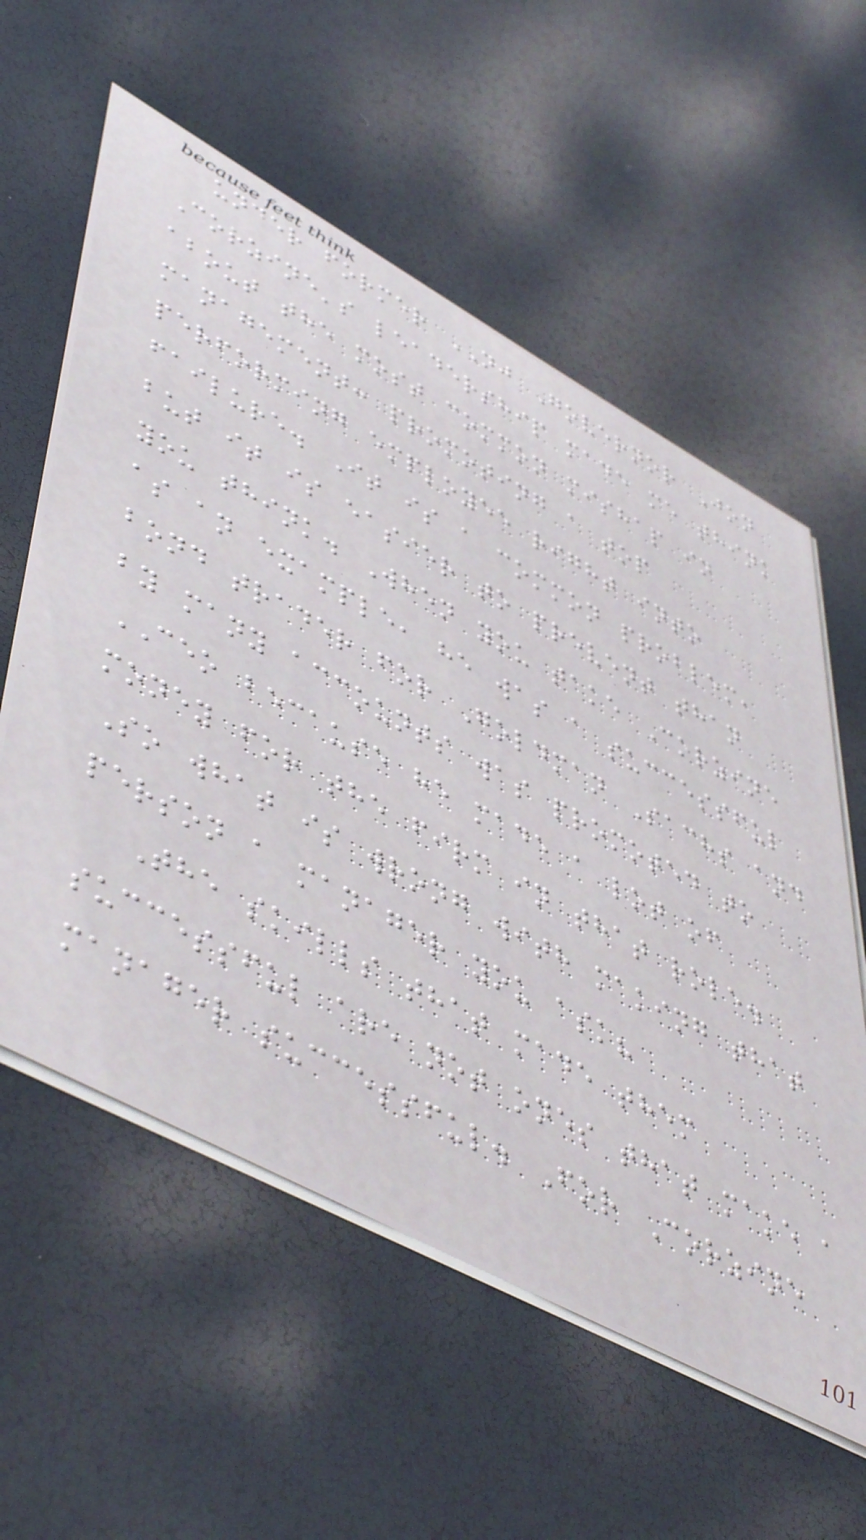under former NJ Governor Jon
Corzine's leadership made me think
about the most common mishap in
management: promoting a top
performing employee right into
failure. It is a common problem,
but it is easier to prevent than
you think. When you take Corzine
as an example, he was a successful
bond trader for Goldman Sachs and
by many accounts was promoted to
CEO because he made a lot of
money for the firm in that role.
So what is wrong with making that
person a manager you ask?
The skills that made them
successful are not ones that make a
manager successful. For Corzine
